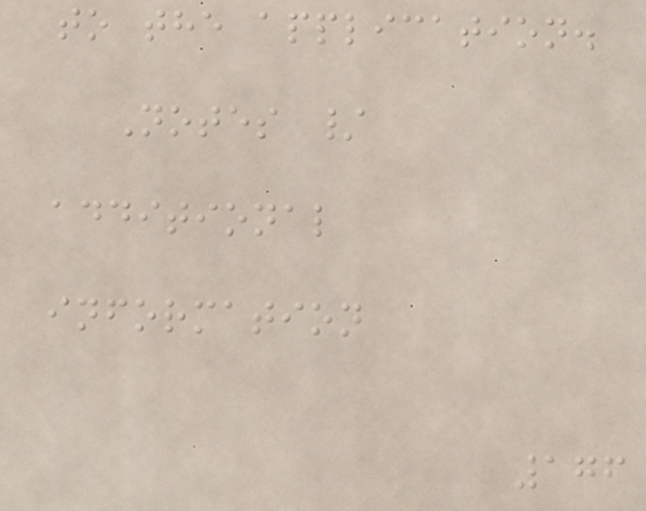to the application.
Notes /
additional
information
176
